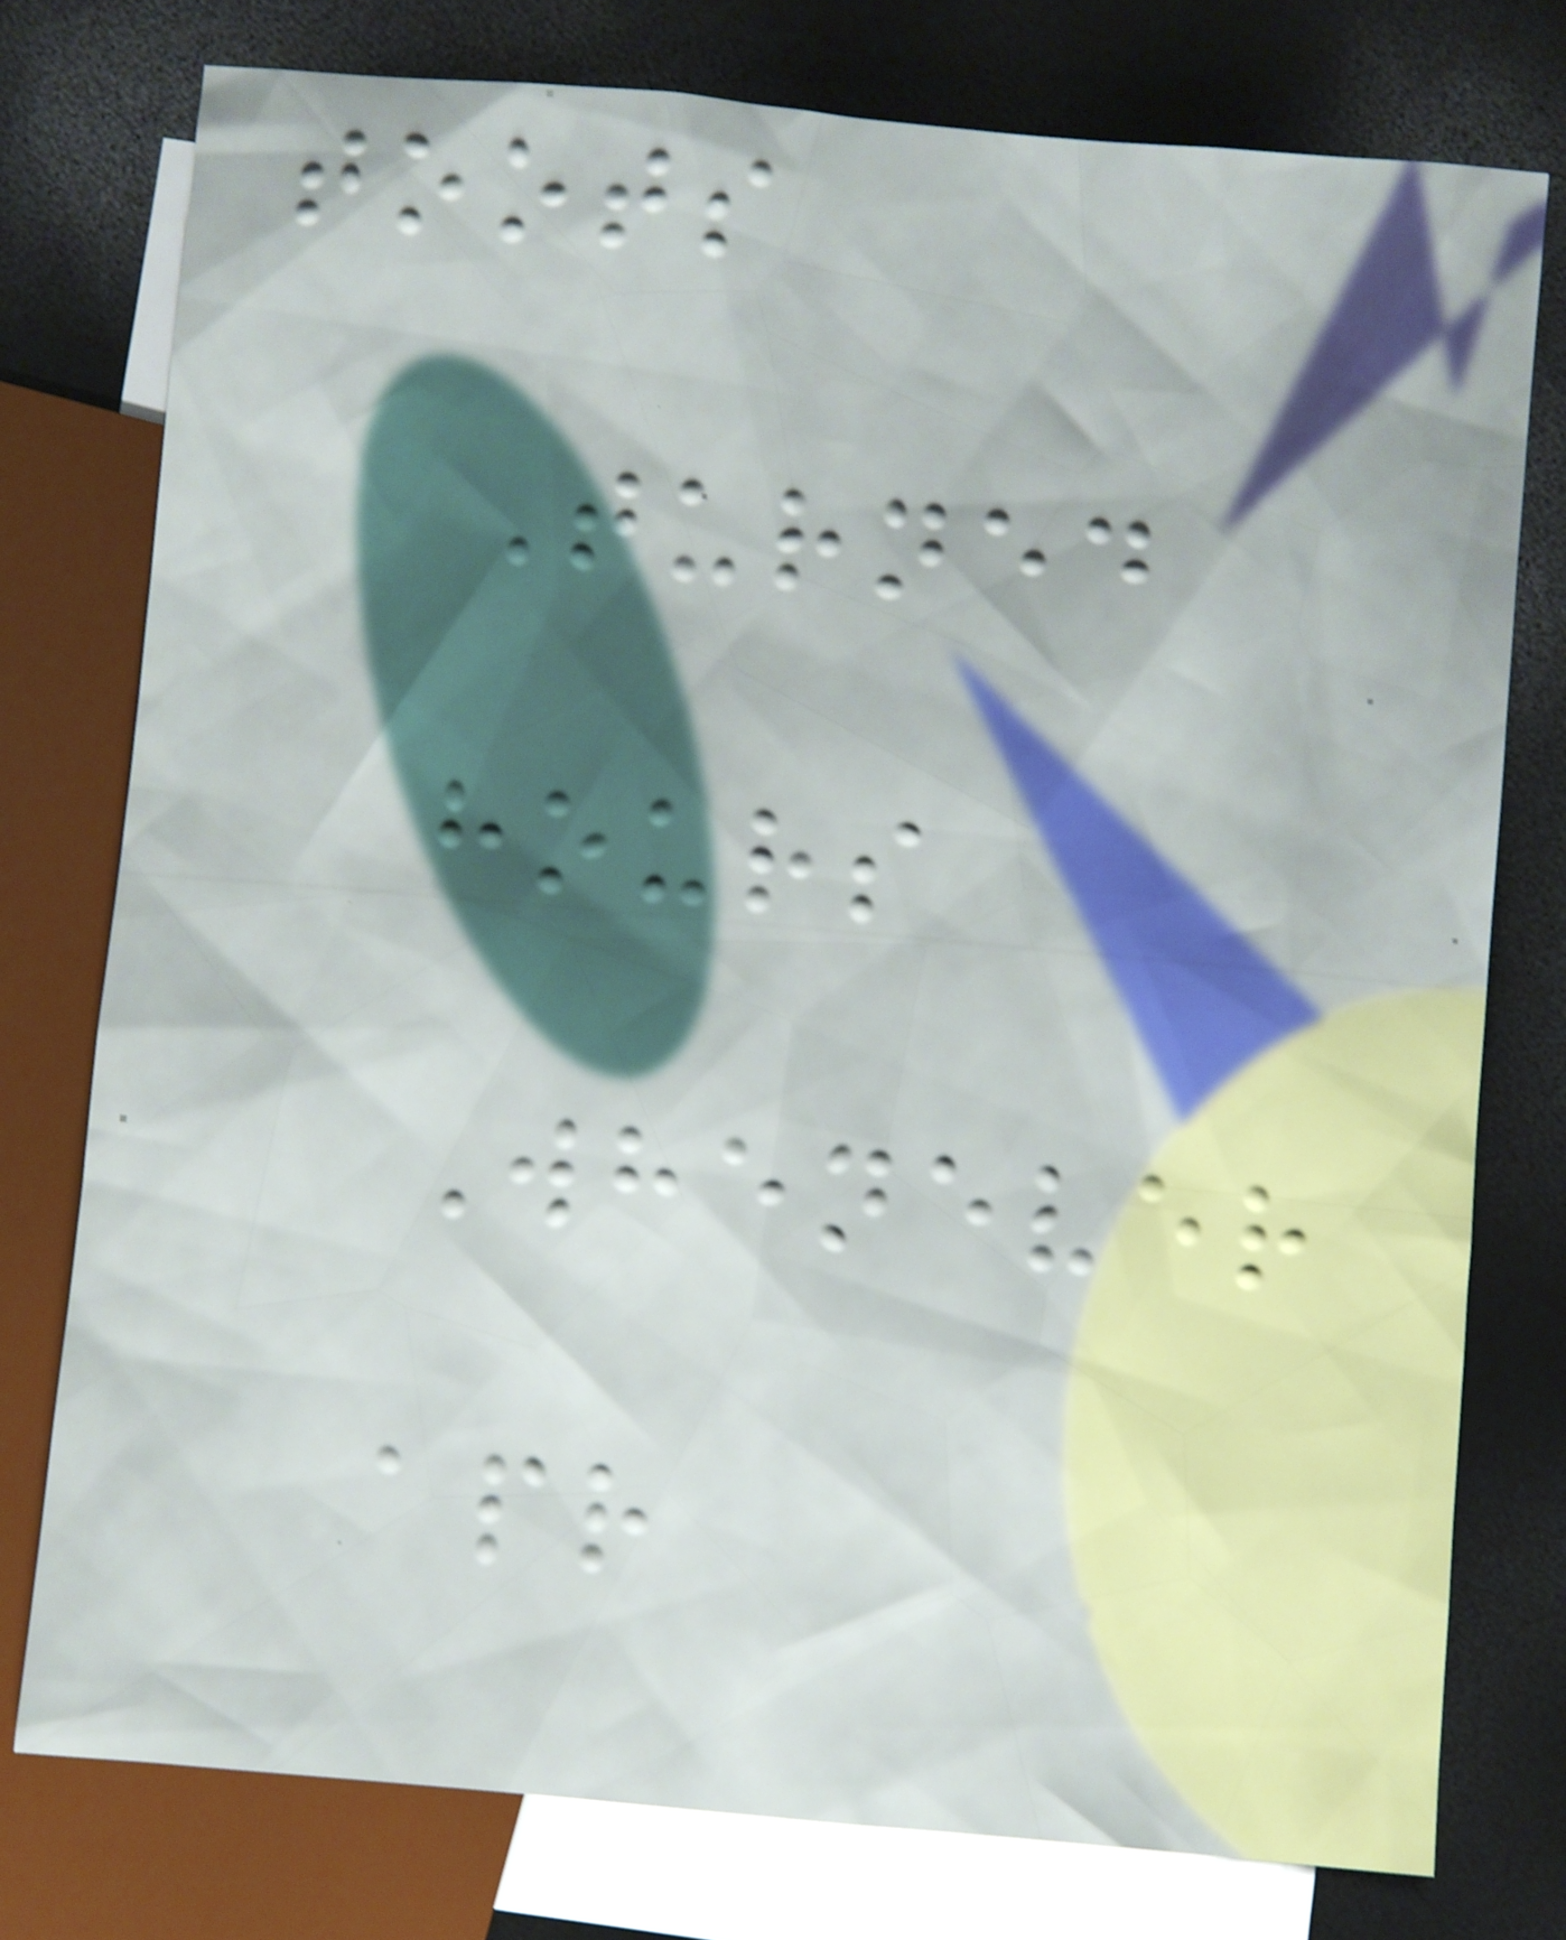toots
Turned
hours
Whenever
apr
